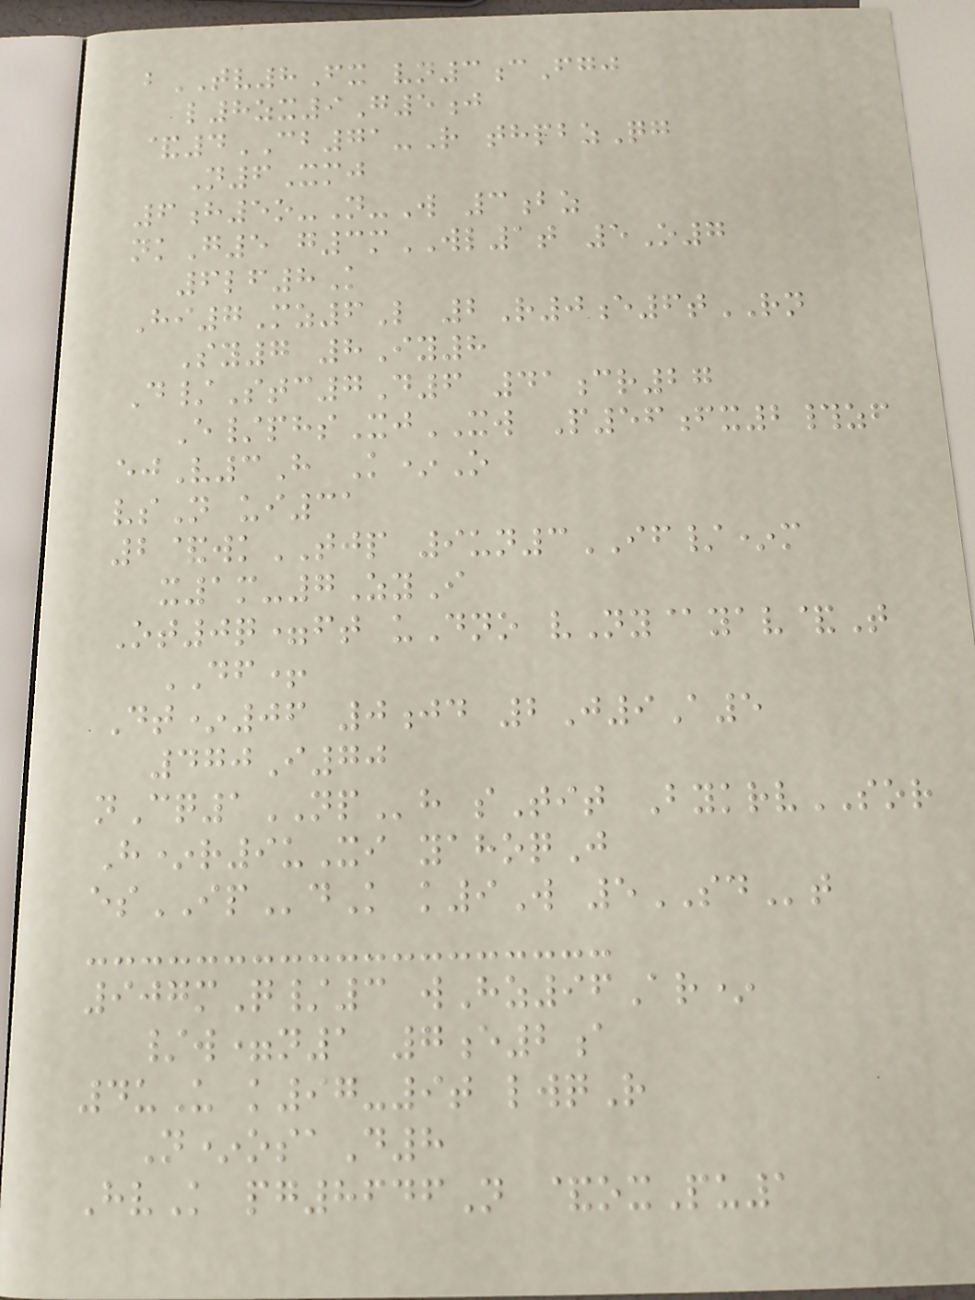bTV8Fx vn3cFgj
l8zx9G5j
&4CB71-R thpbzQg
N6Xmj
6h5o-N-W 3bz
nkG5 g3mWL1t 5O7
6lf8K
Hi7Mz6L 2R0e6tRN
Sy7 8Iy8
D/Stc7D6 41cr27
E/phsXjXW P56fx2#zf
ejV3H K*O
vsN ui31
2&wkTJP 9un3IF/*m
x1m-7ZyI
Ot0q=ft uDno vNy@yav&T
DF+
Dt*06 0jd 2J9A5
470I70
nCq1NPh sTit BykrvSOR
H*r9uXi yahoqJ
esIPdK k9W 5SDt
907mQ/3 wHz96Ar*
/w=n1 7e2a
4uU k97-9t lwqR
N*osaD8
HvK pg8646N &oxPu1
